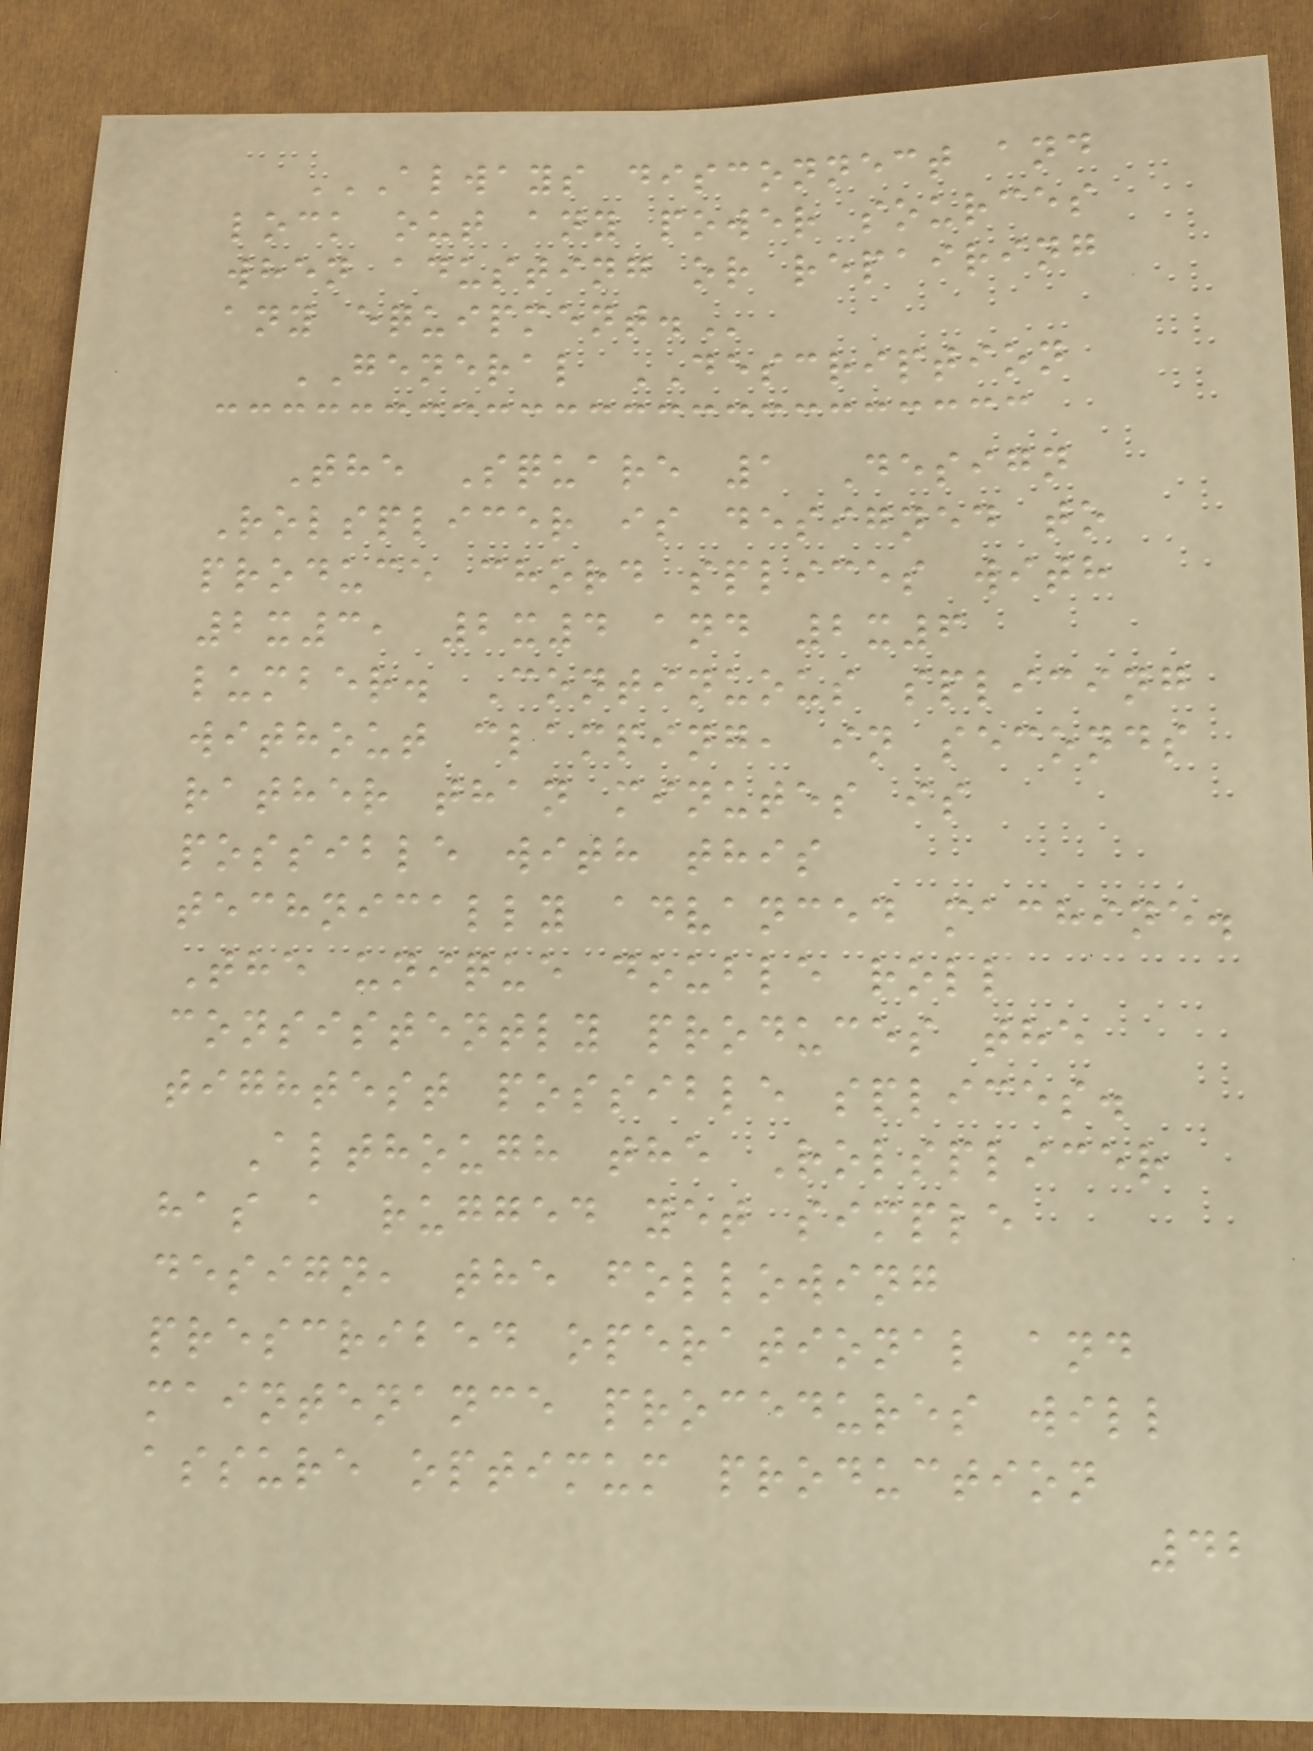ALWAYS DISCONNECT AND
LOCK OUT ANY POWER SOURCES
WHEN ADUSTING OR REPAIRING
ANY EQUIPMENT.
GENERAL DESCRIPTION
The Square 1 Design
Rolsplicer is designed to
produce chord splices with
2x3, 2x4 and 2x6
lumber. Continuous splicing
without clamping, in seconds
rather than minutes is
possible with this
technically advanced machine.
The unique double roll
consistently produces the
tightest possible splices.
Although the Rolsplicer
has a rugged yet simple
design, the following
prescribed operational and
maintenance procedures will
assure optimum production
42
